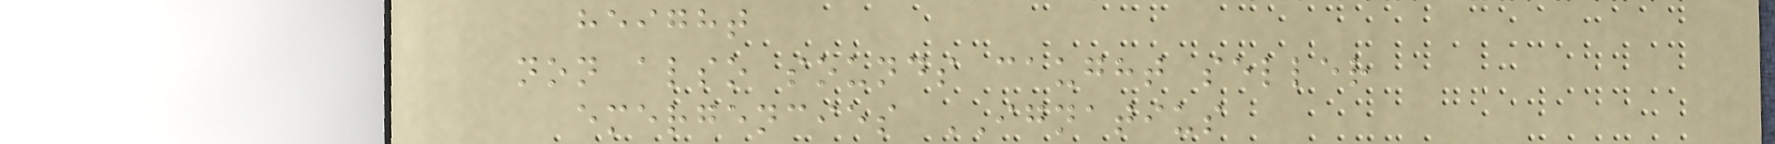height
non also sounds caught seller
emergencies IGNATIUS
